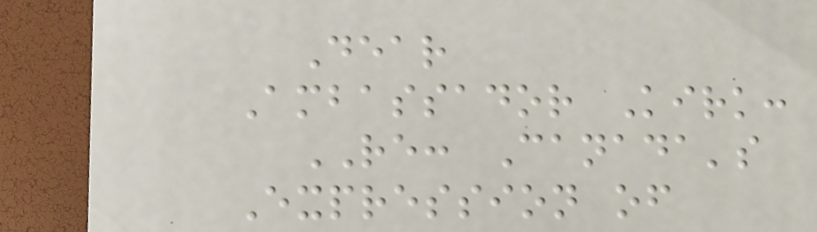Dear
Ambassador Kirk:
RE: Canada's
Expression of
